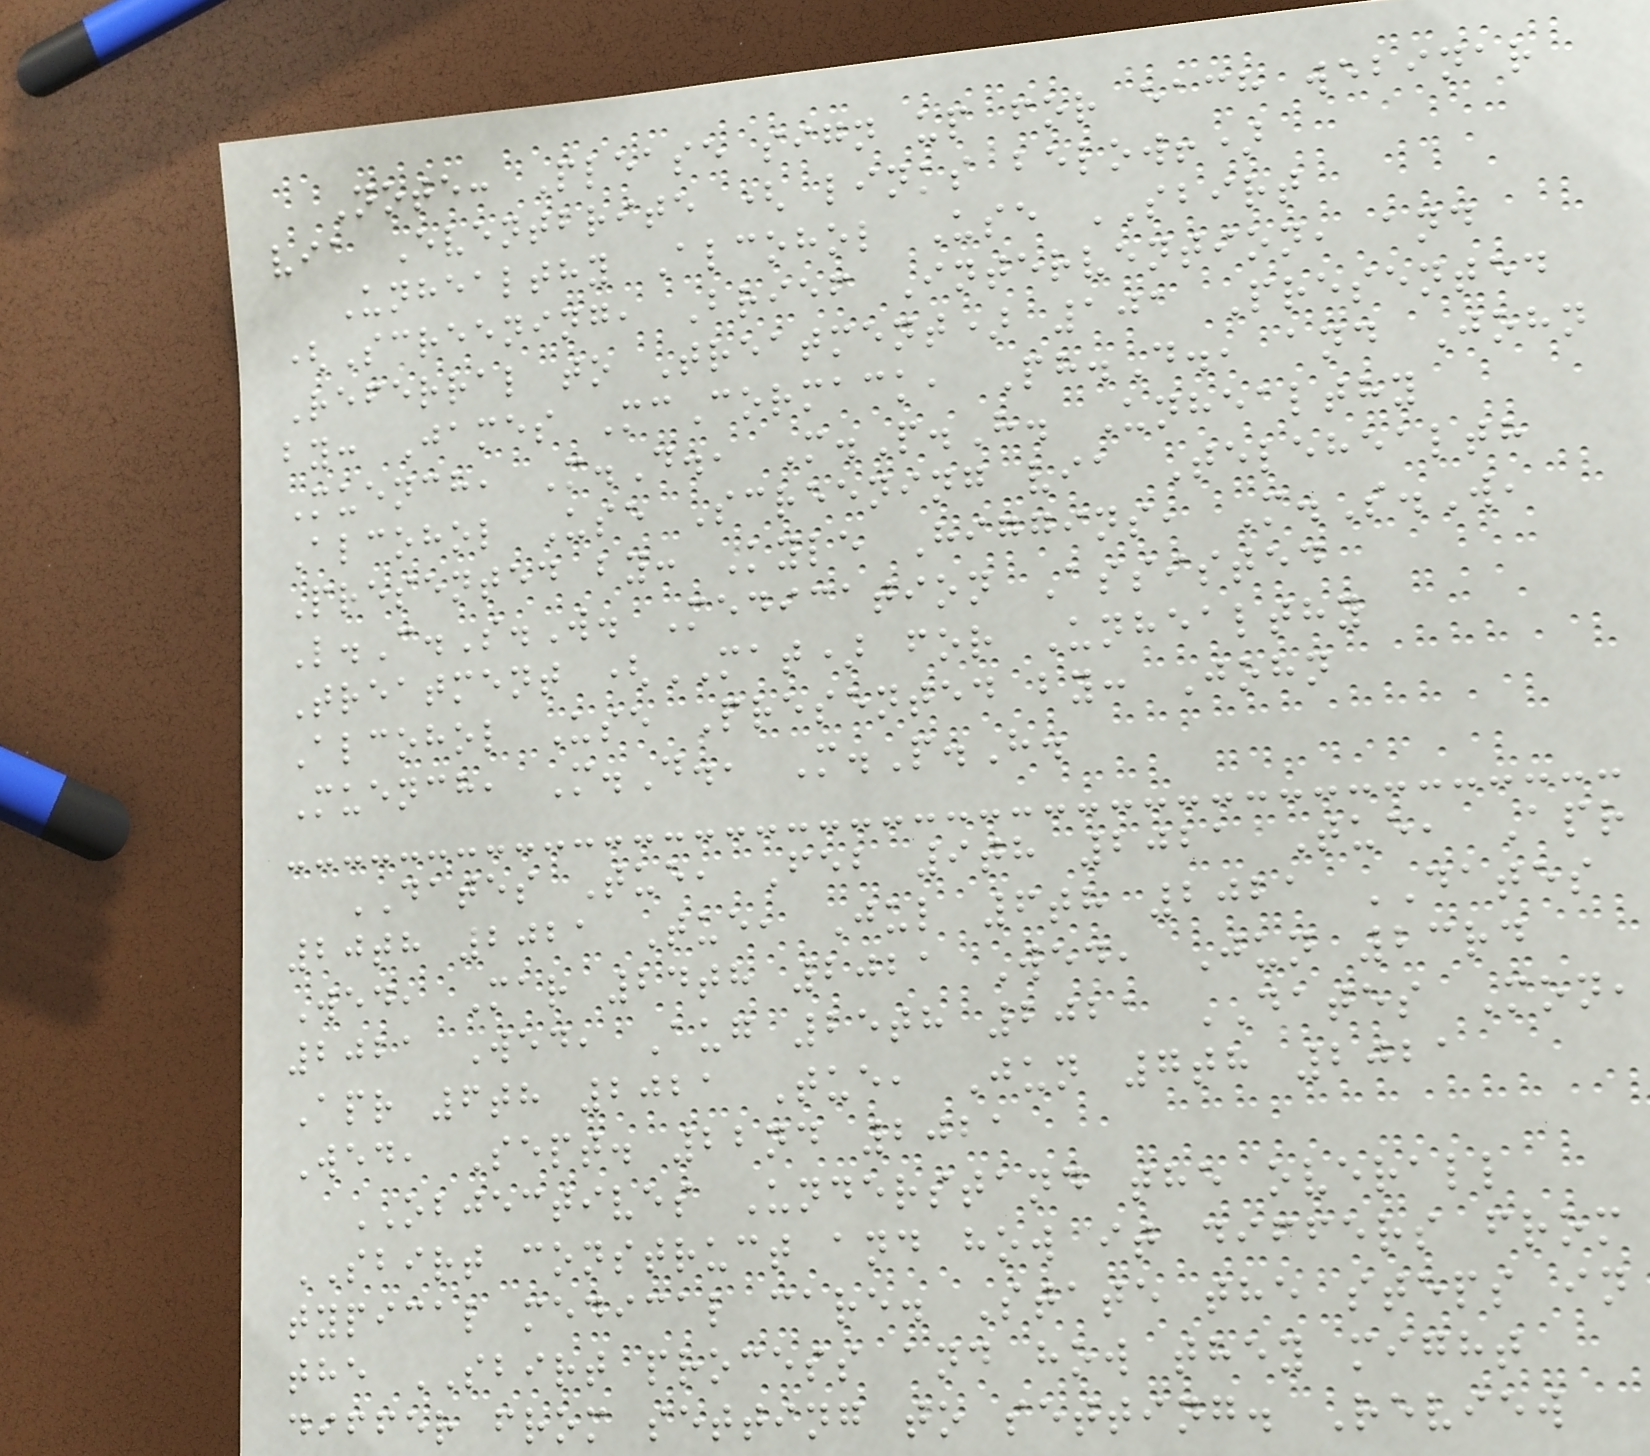Note: Please sign up for each webinar
via Eventbrite ( links below!)
Unhealthy Alcohol Use SBIRT
(Screening, Brief Intervention, and
Referral to Treatment) 101 Presented
by: James McCormack, Ph.D., and John
Muench, M.D., M.P.H. Unhealthy
Alcohol Use Screening via Telehealth
Presented by: Kyle Higgins, M.S.W,
L.C.S.W. Medication Assisted
Treatment (MAT) for Unhealthy
Alcohol Use Presented by: John
Muench, M.D., M.P.H.
DATES Tue, Feb 9th 2021 Tue, Apr
20th 2021 Tue, Jul 6th 2021 DATES
Wed, Mar 24th 2021 Wed, Jun 23rd
2021 Wed, Aug 25th 2021 DATES Mon,
Apr 6th 2021 Tue, Jun 7th 2021
Wed, Sept. 22nd 2021
OBJECTIVES Understand the overall
SBIRT construct and how it differs from
typical medical care. State the steps in
the SBIRT process and how they might
differ from setting to setting. Review
